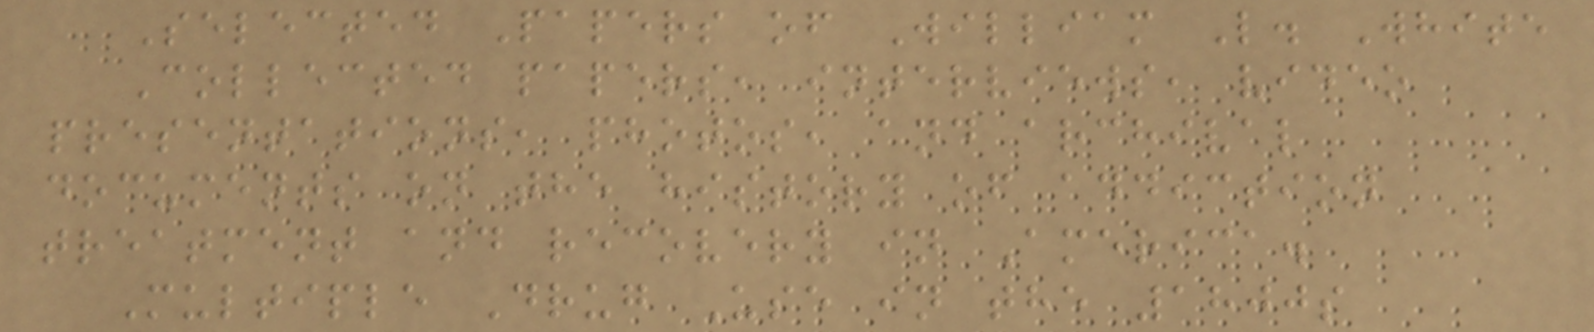Selected Papers of William L. White
Collected papers, interviews, video
presentations, photos, and archival
documents on the history of addiction
treatment and recovery in America.
Multiple Drug Use in the 1800s
